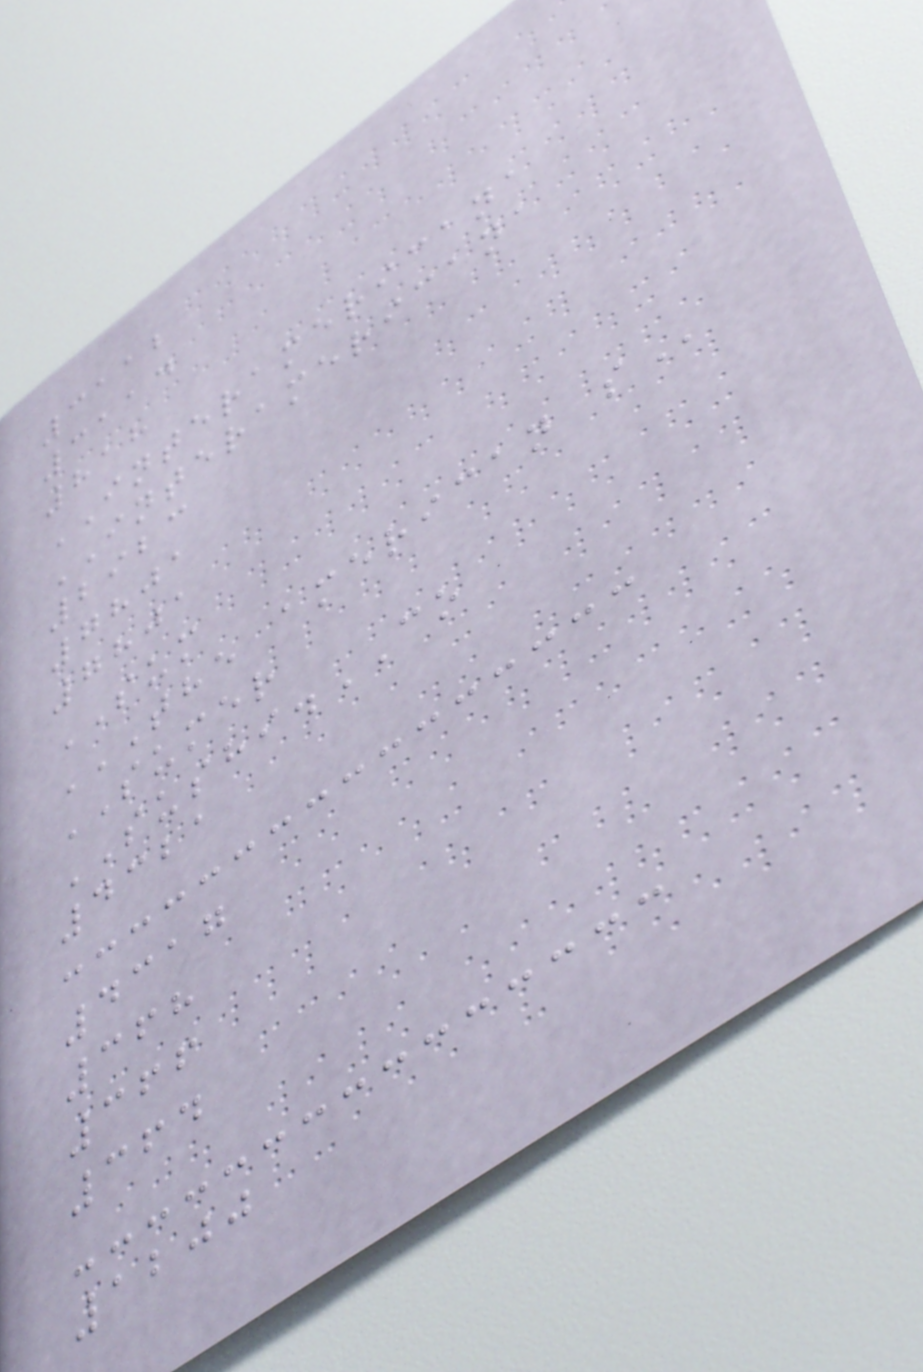3112
3114
818
INTERAMERICANA
INTERAMERICANA
2923
7801
7801
SUM
THE AMERICAN S
SUMER
SUSHI.CO
4321
4317
368
366
364
1200
